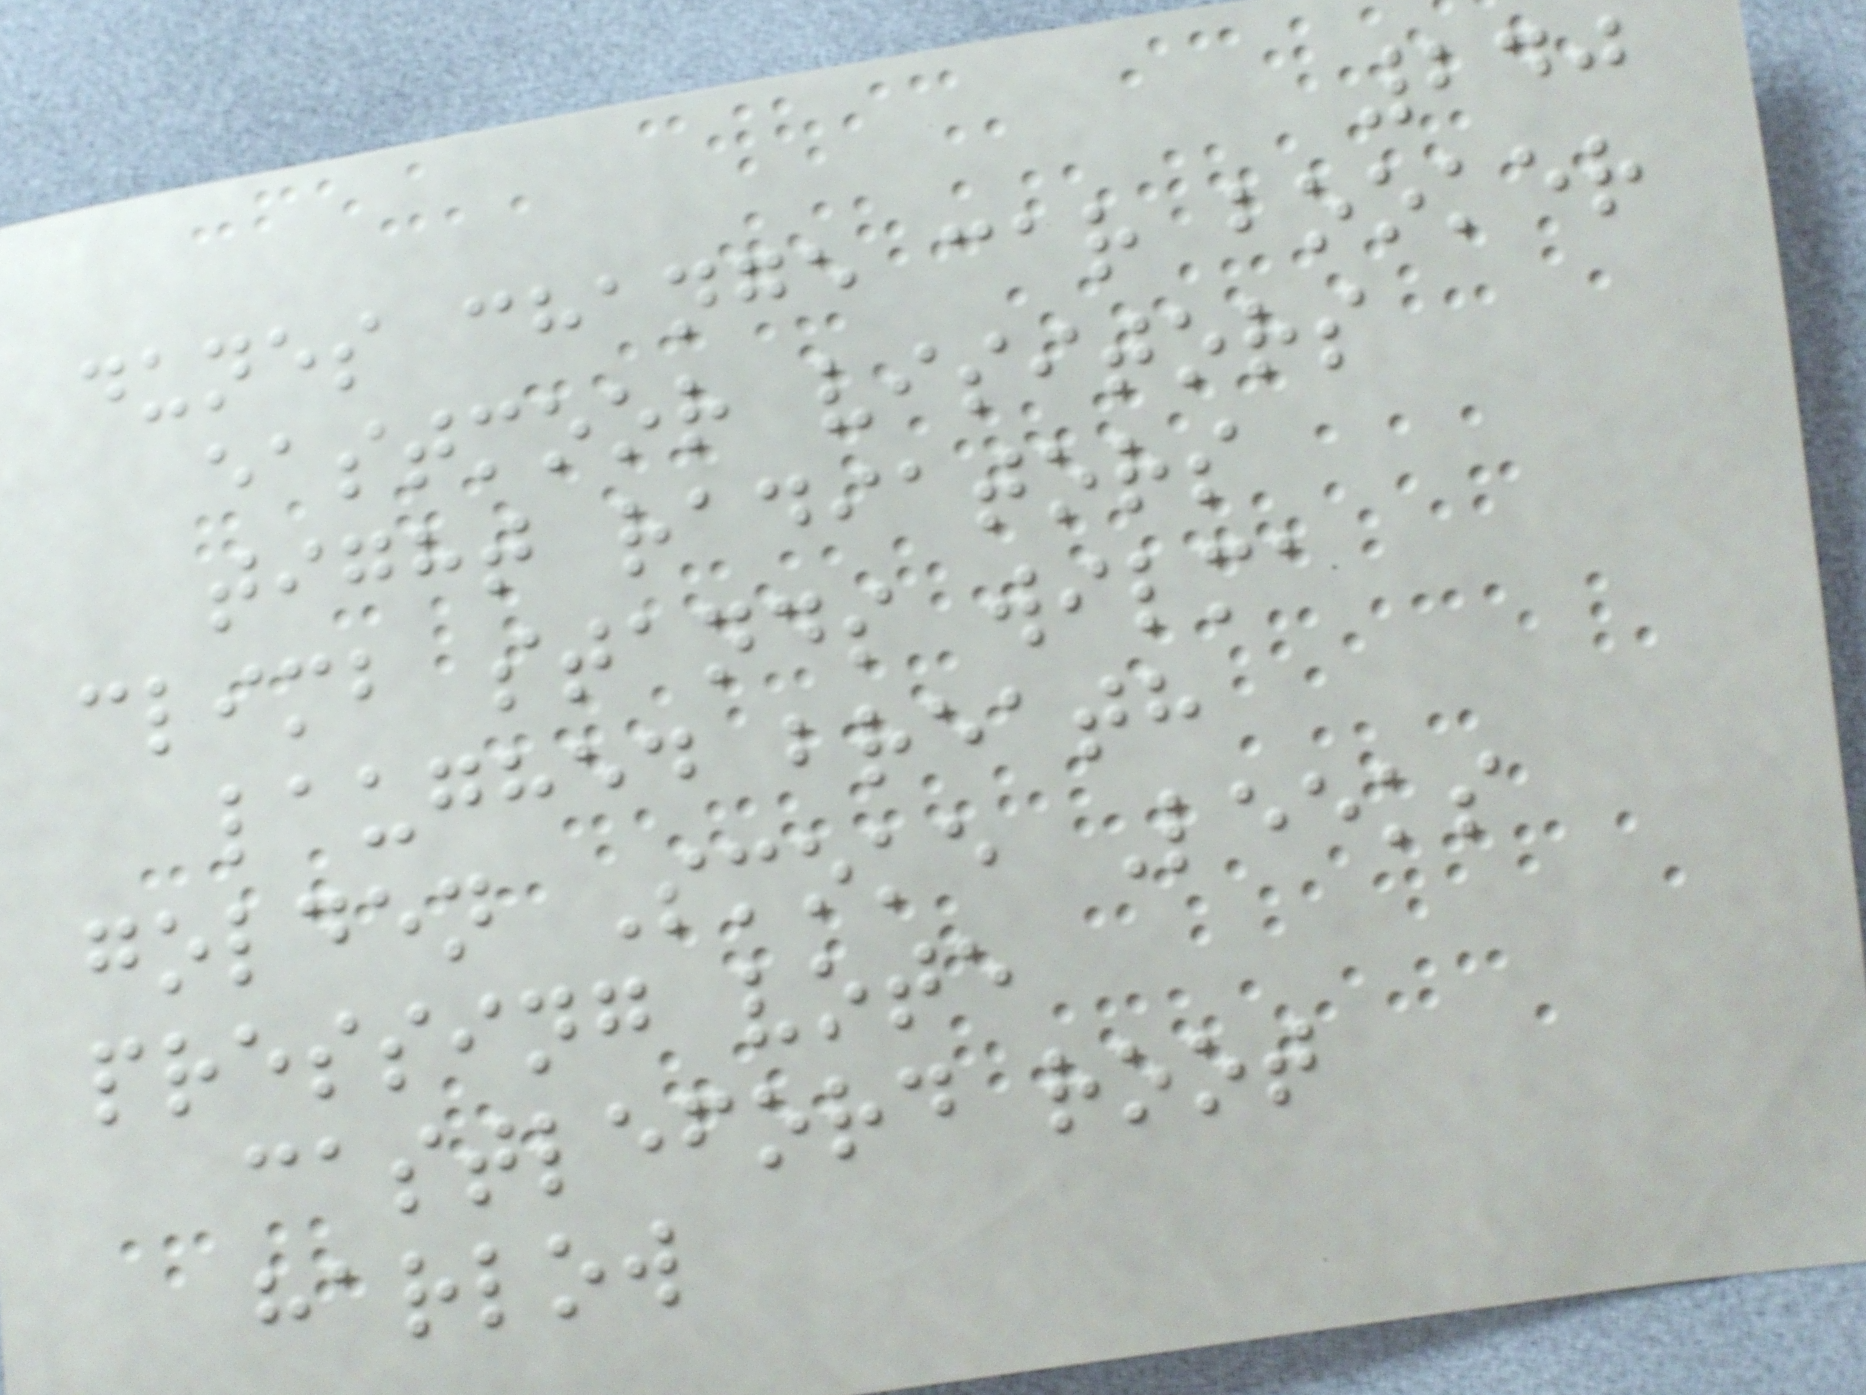240
dunes change car booker
eastmoor visitors
tight radiators
climb stands wilma
laughed breath
golden Smoke Leeks
pressing vote
castleford root
harlow
